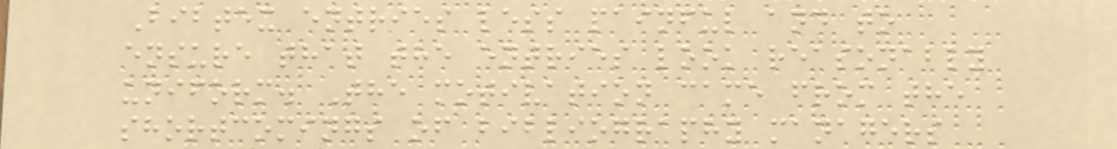Bibtex entries less painful and to
ensure that the entries look reasonably
uniform. The motivation came from the
shortcomings of bibliography managers
